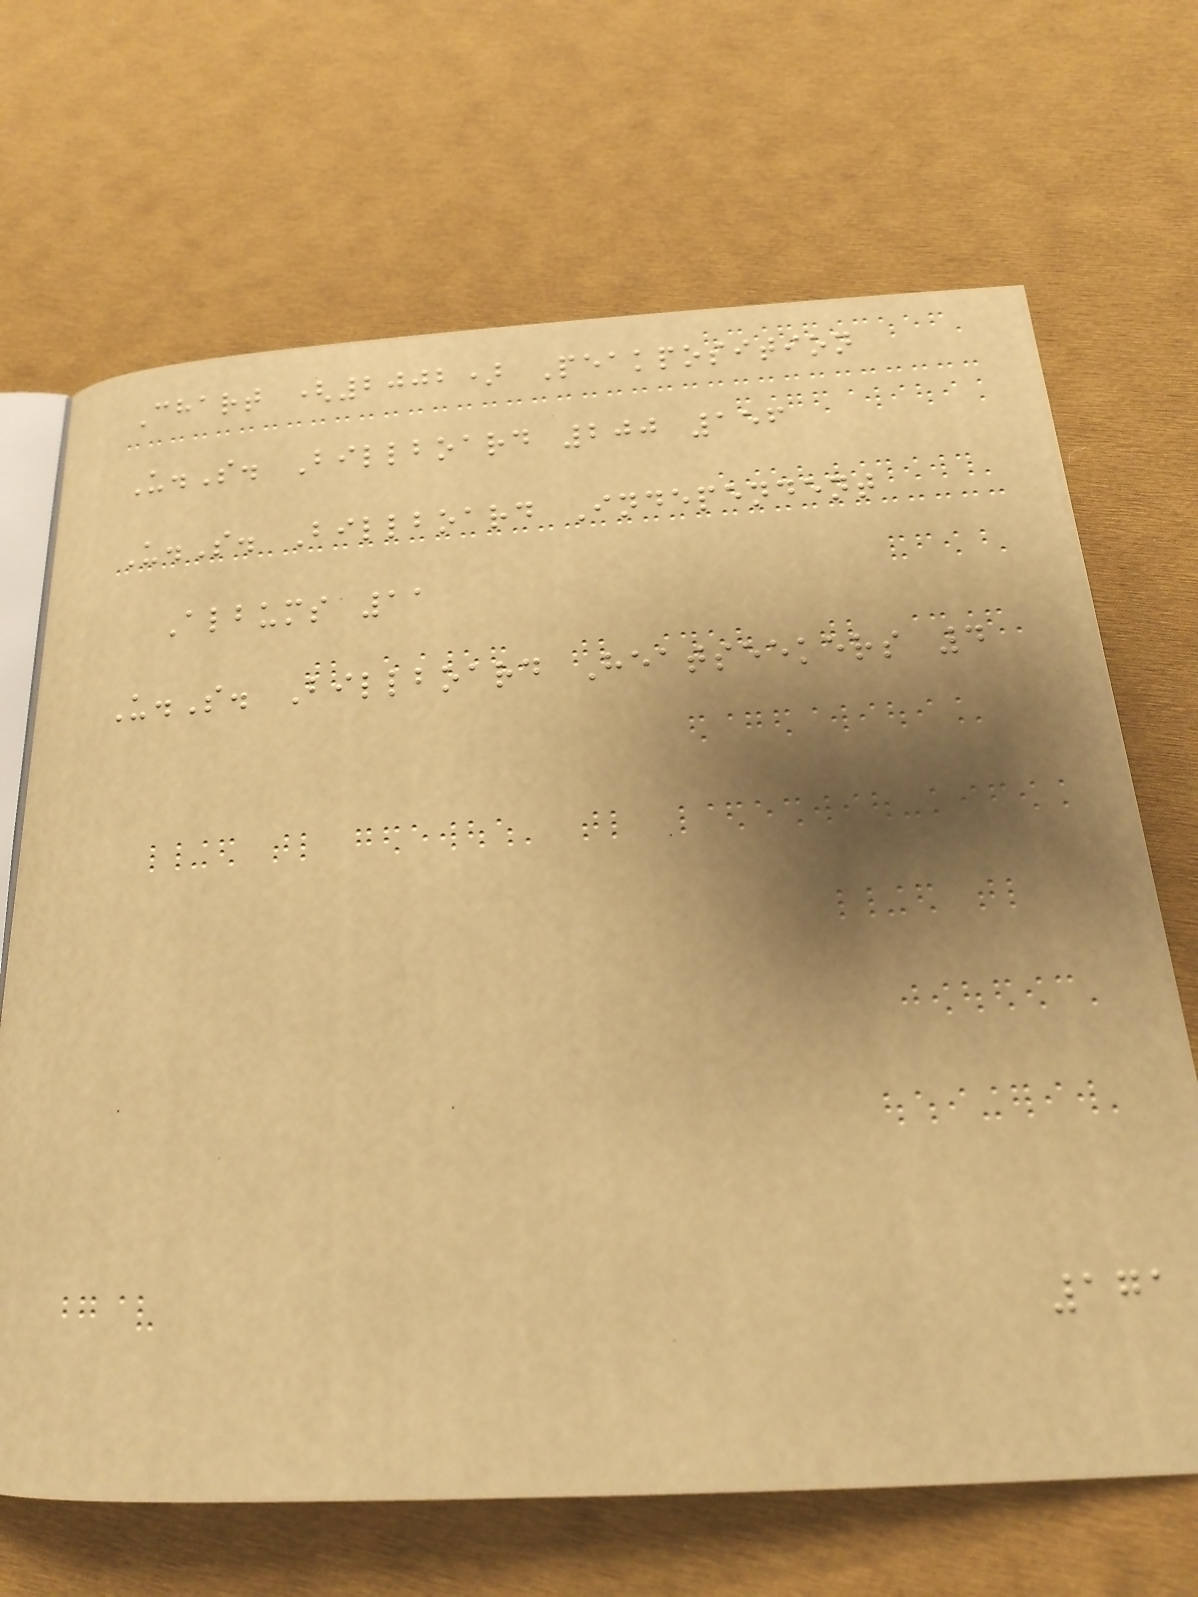Chart (2002) Peakposition
U.S. Billboard 200 156
U.S. Billboard Independent
Albums 11
U.S. Billboard Heatseekers 4
171
